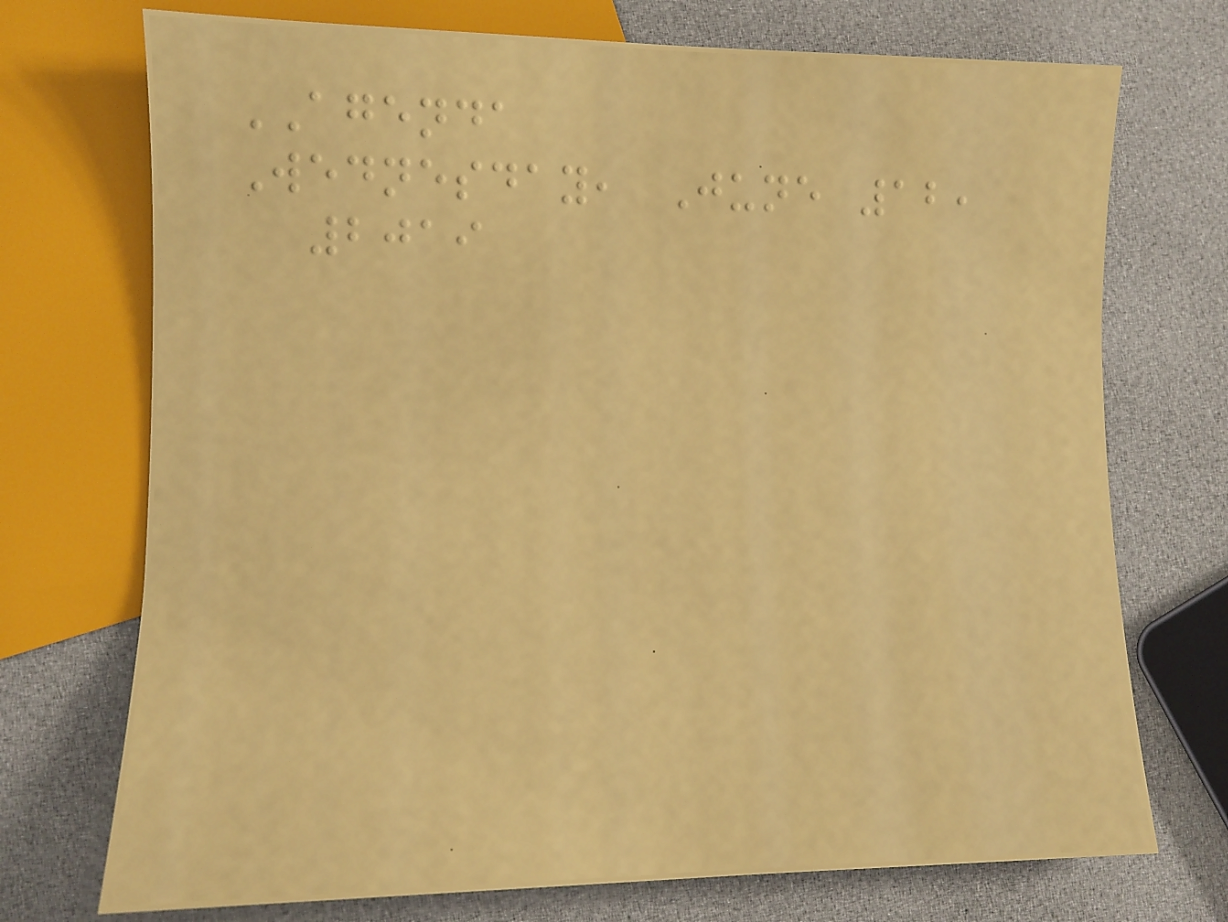AGENDA
Wednesday, June 12,
2019
